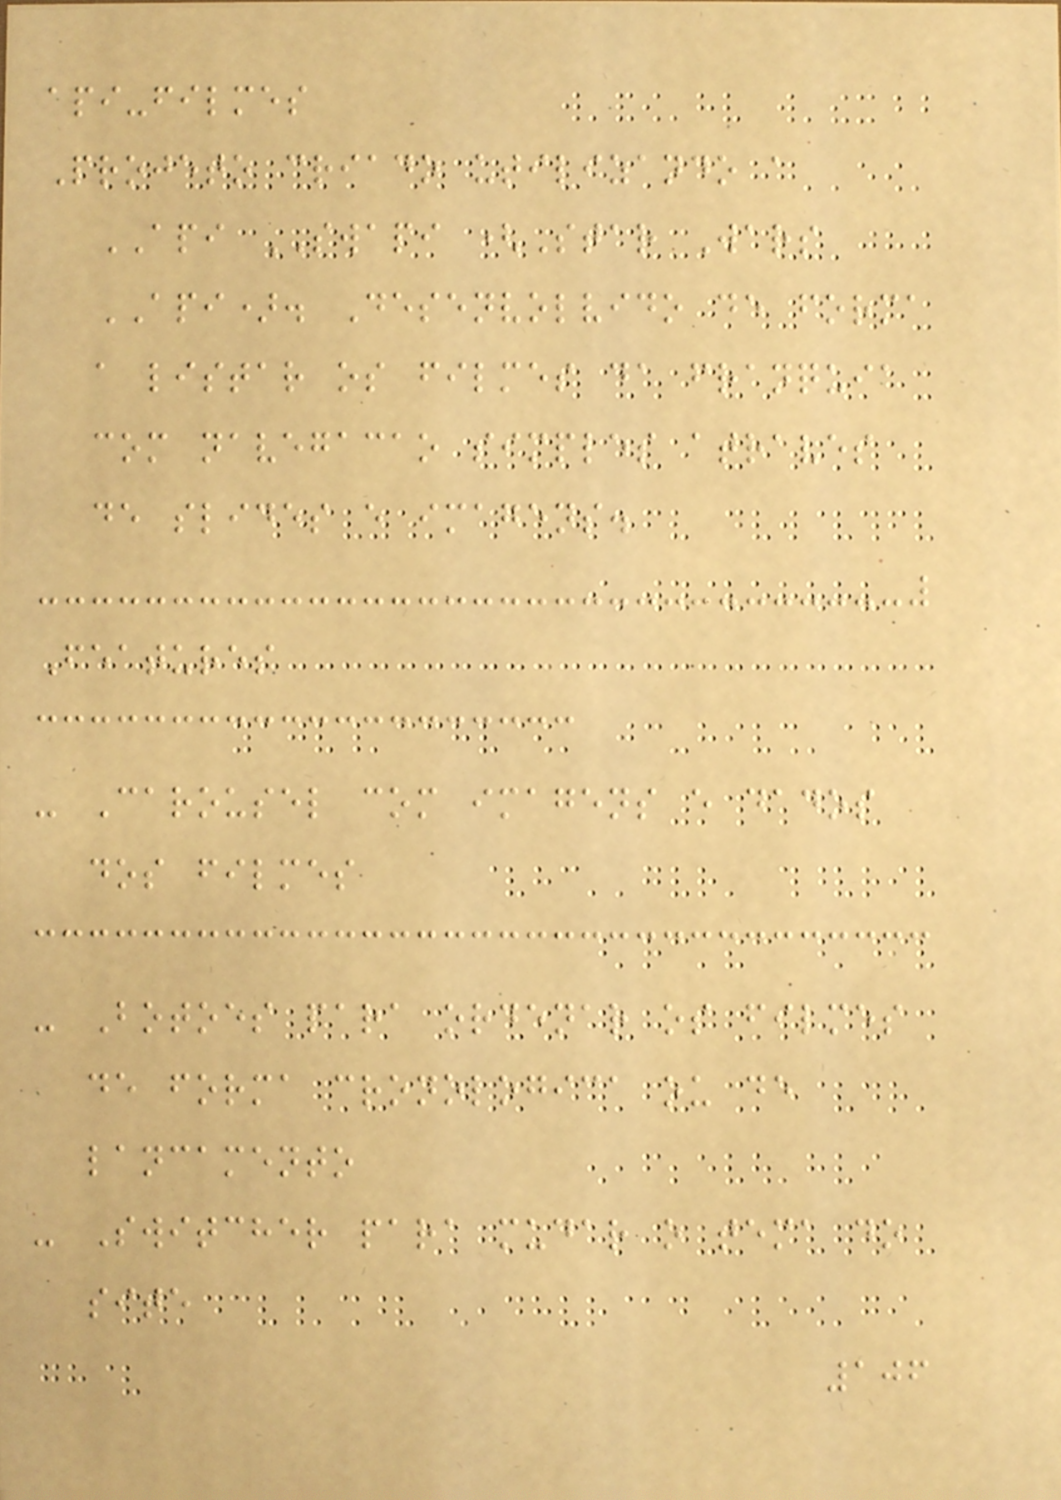api-filmes
Projeto criado utilizando a
API SWAPI (Star Wars
API). Desenvolvido de forma
a listar os filmes da franquia
com navegacao simples atraves
de slides e imagens.
Features
- Carousel com imagens e dados
dos filmes
- Botoes para ordenar os filmes
de forma cronologica ou de
lancamento
- Switcher para mudar o tema do
site
106
